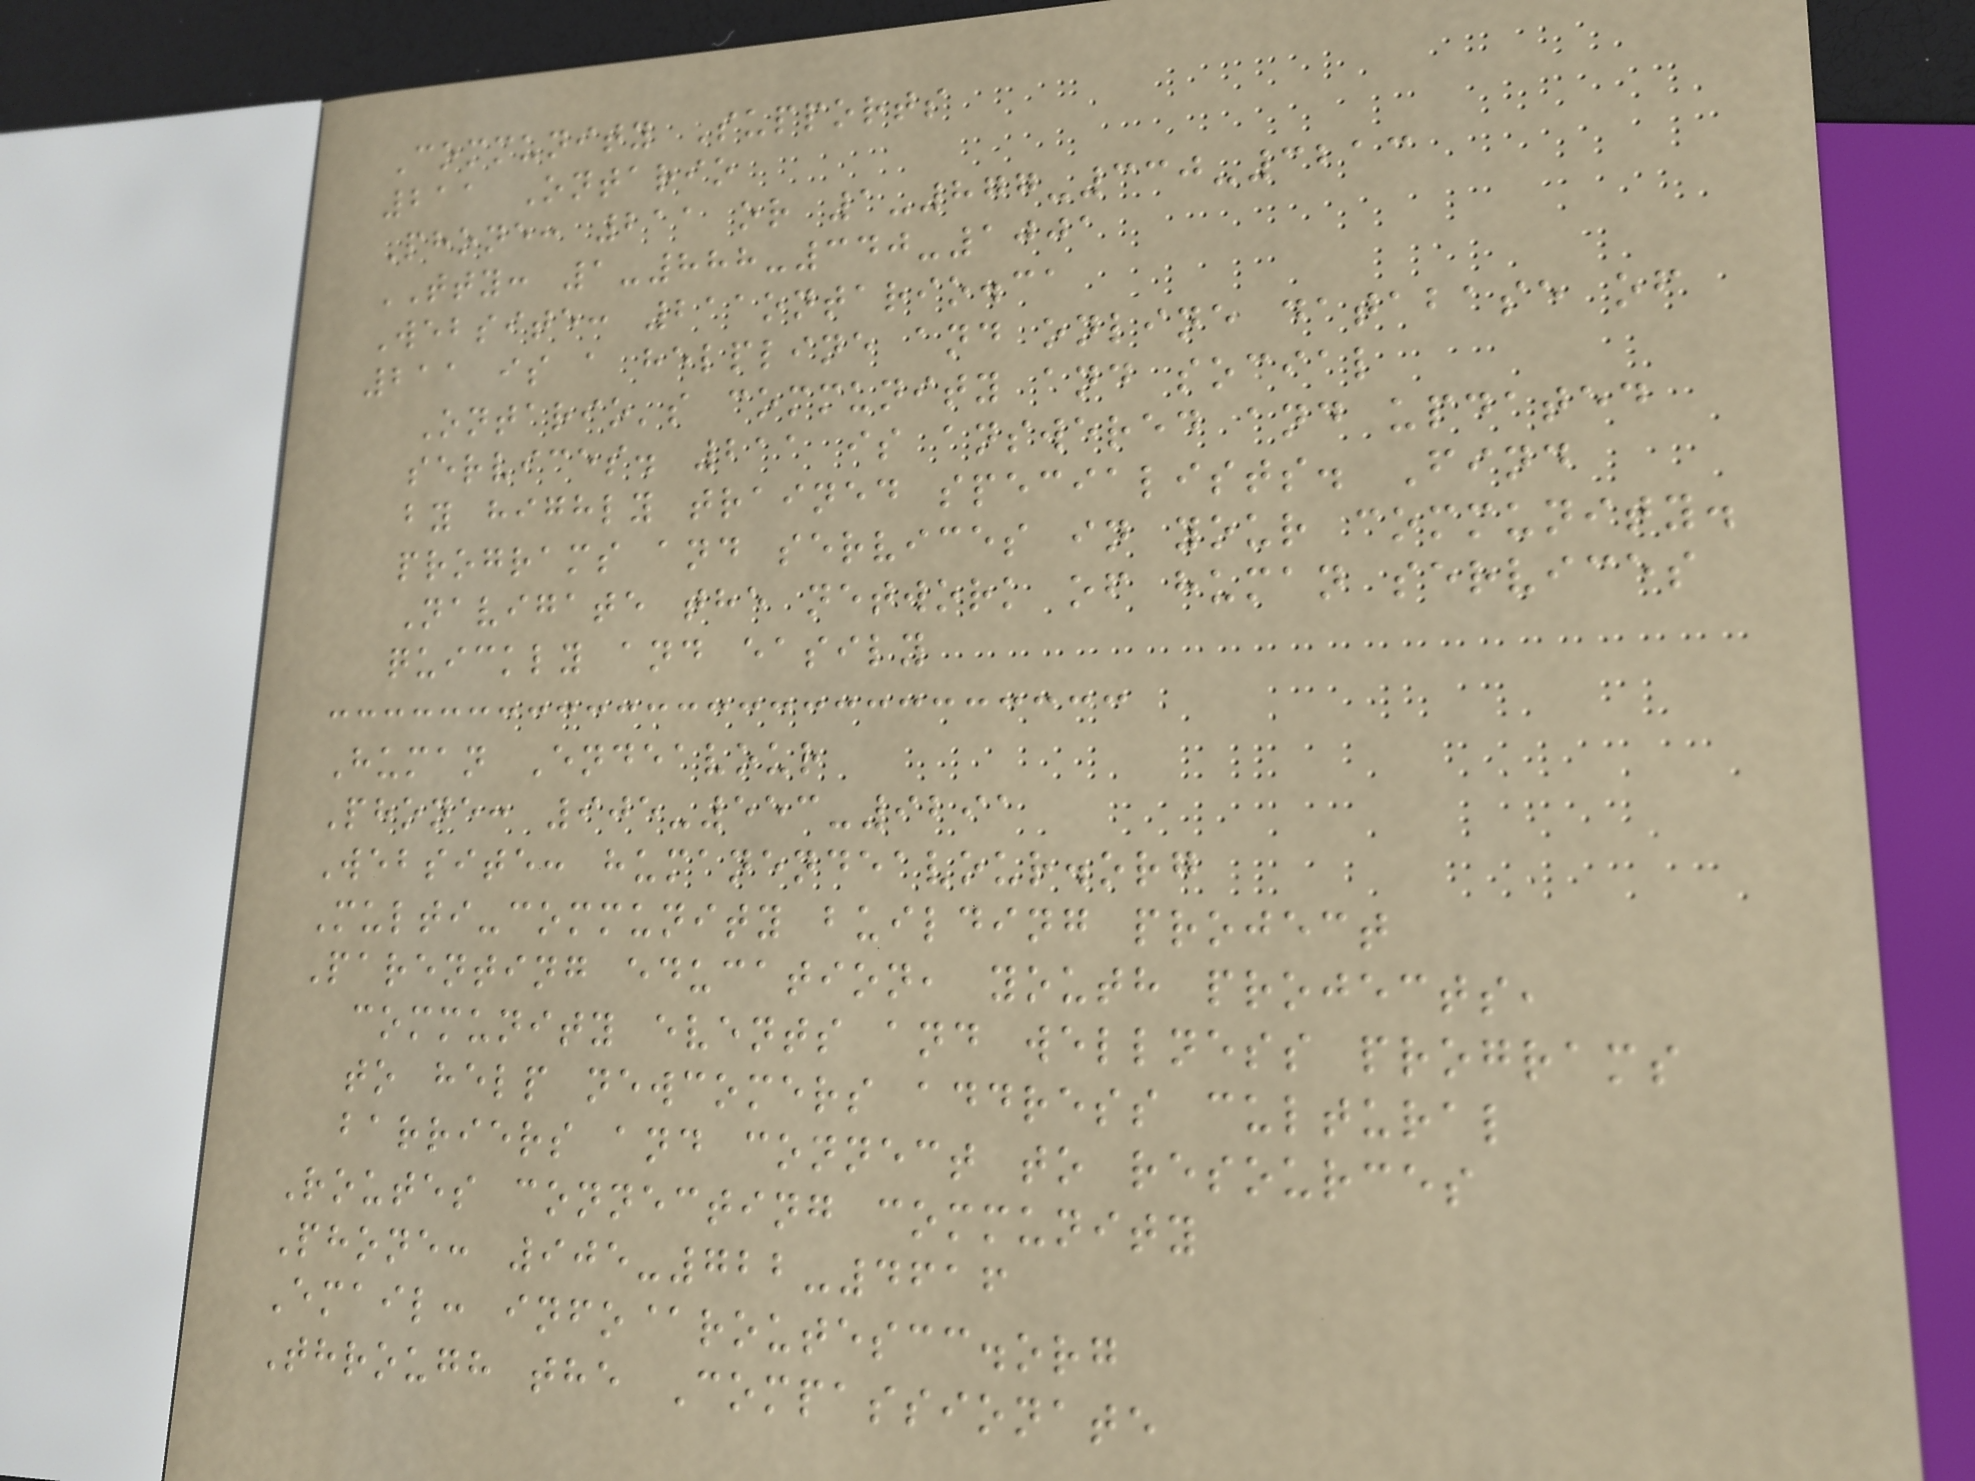Community Supports
211 Ontario
Phone: 211 or 1-877-330-3213
TTY: 1-888-340-1001
Website: 211ontario.ca
211 is a helpline and online database of
Ontario's community and social
services. 211 is answered and updated
by highly trained specialists. Find
programs and services in your community.
Navigate the network of human services
quickly and easily
Human Endeavour
Phone: 905-553-9291
Website: humanendeavour.org
Multi-community building project
Parenting education, youth projects,
community events and wellness programs
to help newcomers address cultural
barriers and connect to resources
Routes connecting community
Phone: 905-722-4616
Email: info@routescc.org
Through the Compassionate
